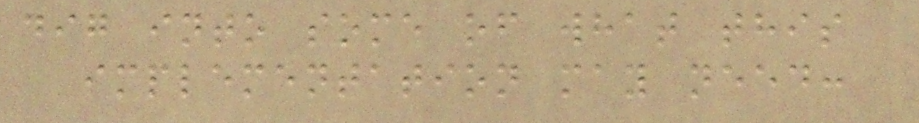dig into some of what this
implementation may need:
